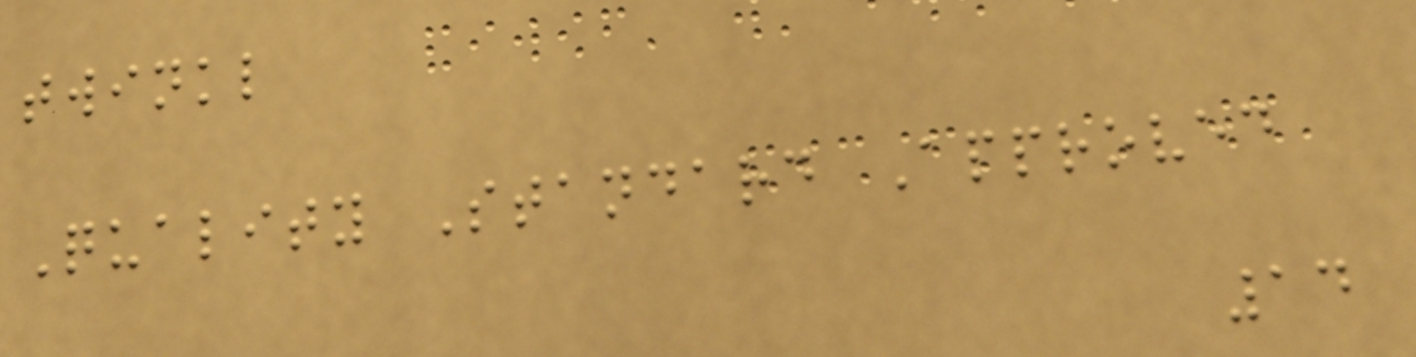twinkl
Quality Standard Approved
14
